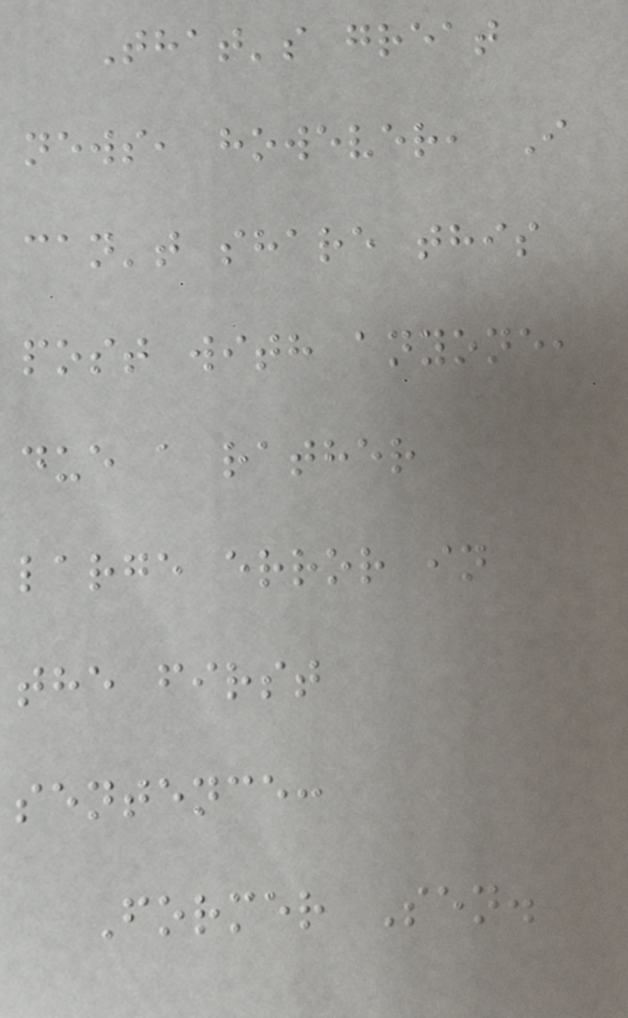That's great
news, however, I
can't share this
post with anyone,
due a rather
large error in
the first
sentence:
Former Sen.
